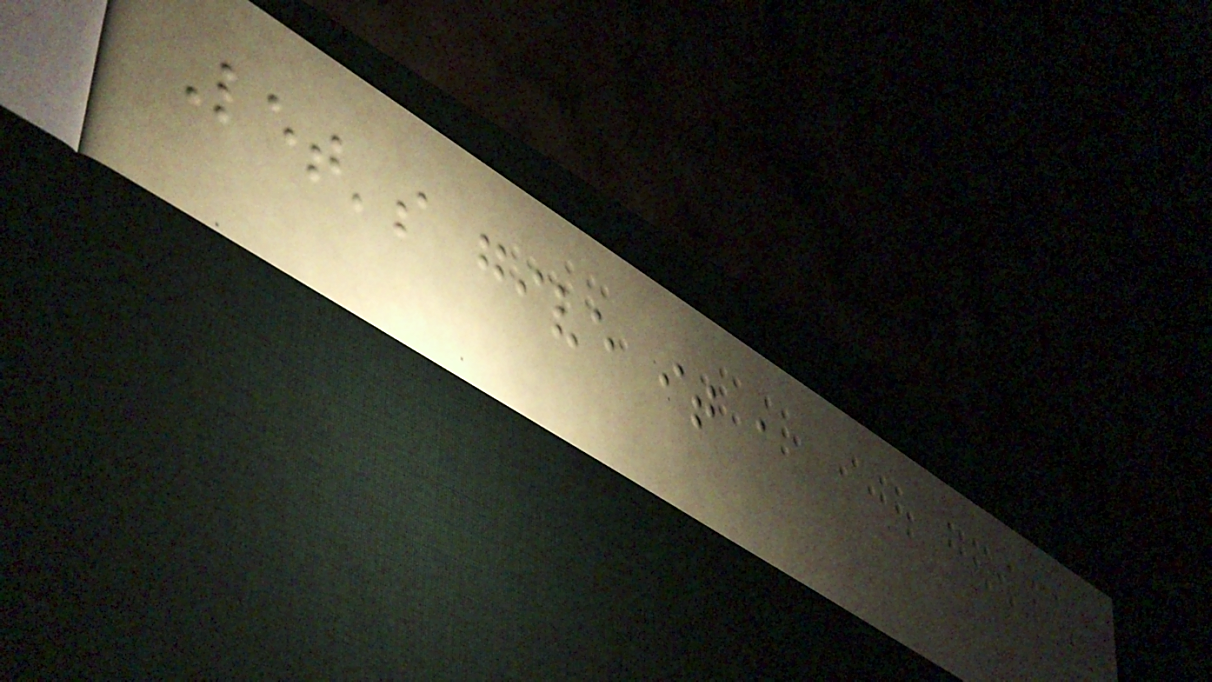Let's give it a
